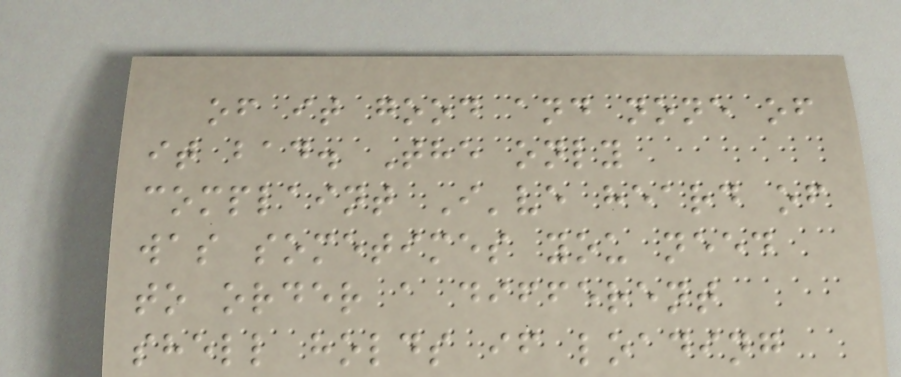of it good and none of
it bad. The only
complaint I've heard of
was sometimes you need
to order a different
shell holds if loading
